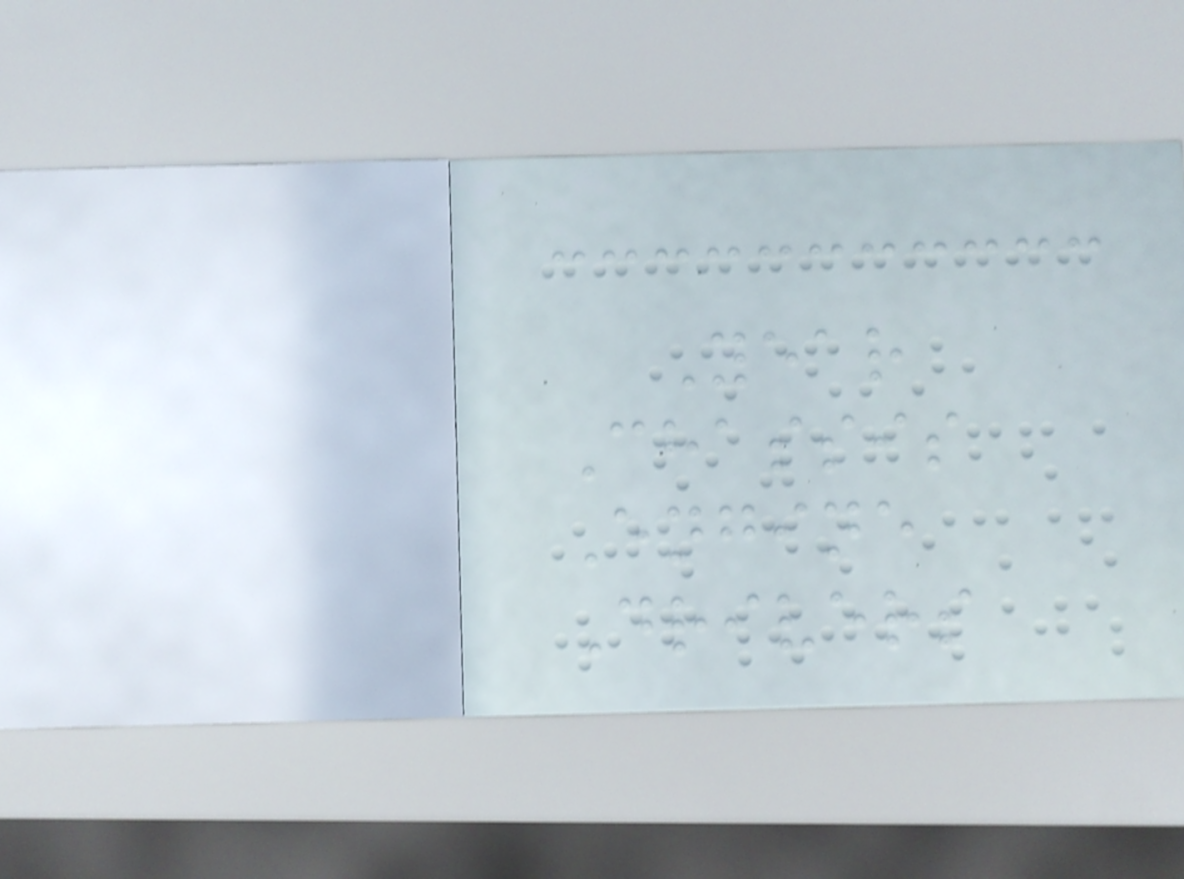Year
Chassis
Engine
Drivers
